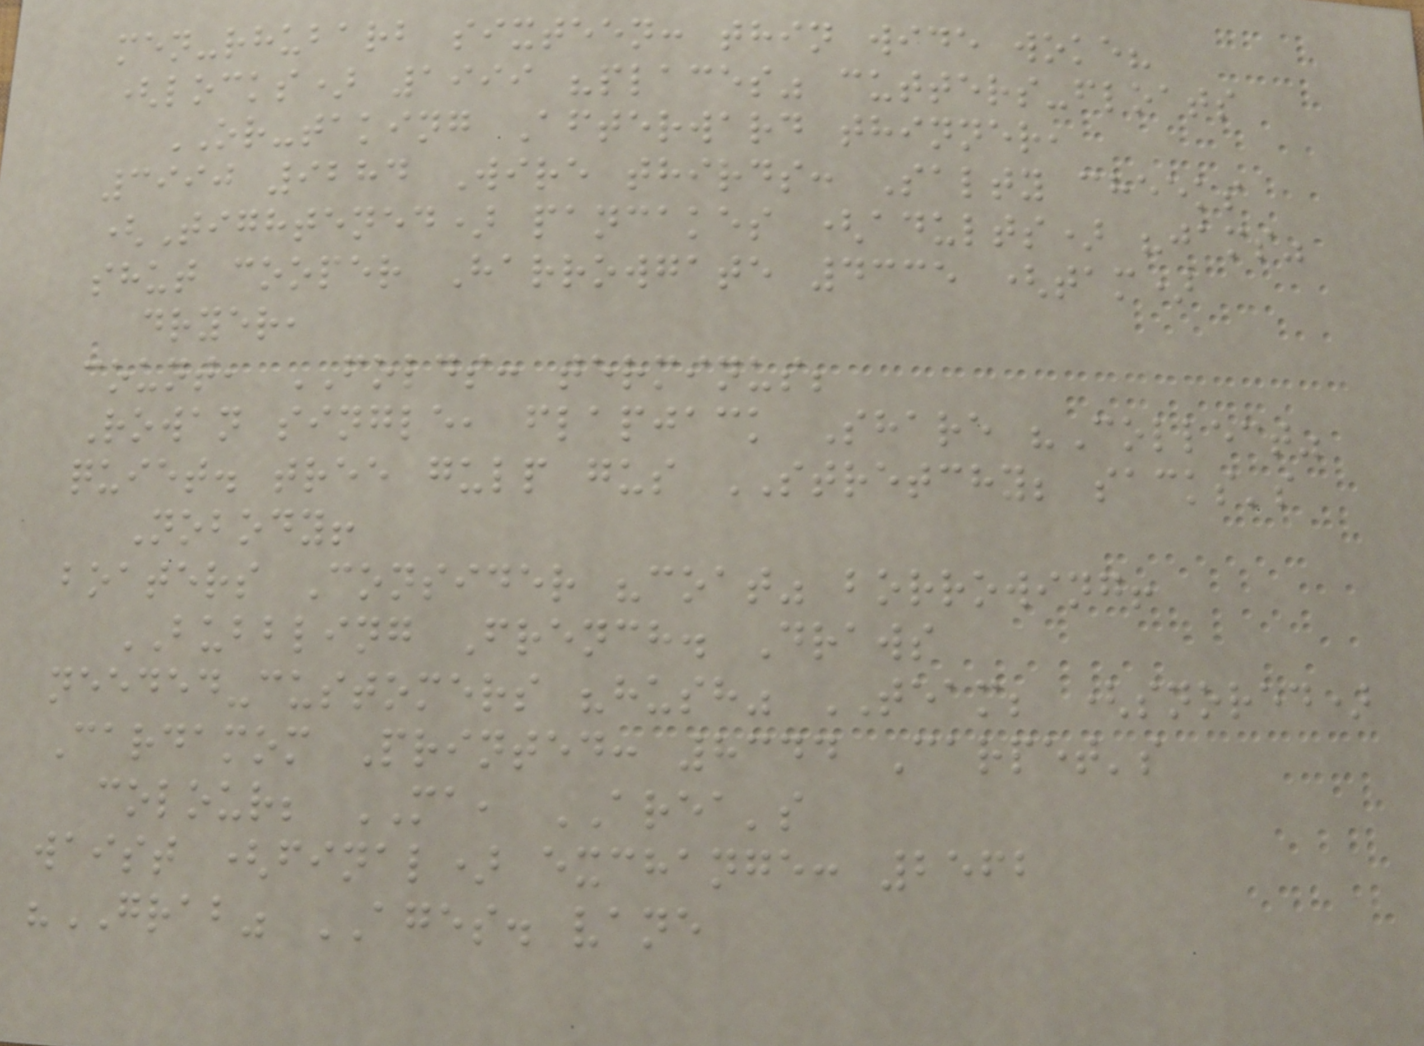men-rhubarb sixteen: thin wide woke?
(locks) 1999 "places" cutters-floats
OR-taking Afterward thinner,
3990 9284 Wire thirds: Salty cheeks
(Tightened) pancakes (adults) "jams"
shut cooper Harrowgate 4335 (tam)
dryer,
count, FOLDS: terminus;
Rowan single, flapjack Share "Collect"
quiet. tree gulp gus STRETCHY; sacks's
Nobody!
boaters Consider "coat" borrowing!
BUBBLING French. Draws
needed-customers "hush" TEAM; (snored)
Cardamom Printed: 8344 Carpet's
colour; MA, AREA's
waist (final) exchange: 2562
"GRAB" AGES. vane
